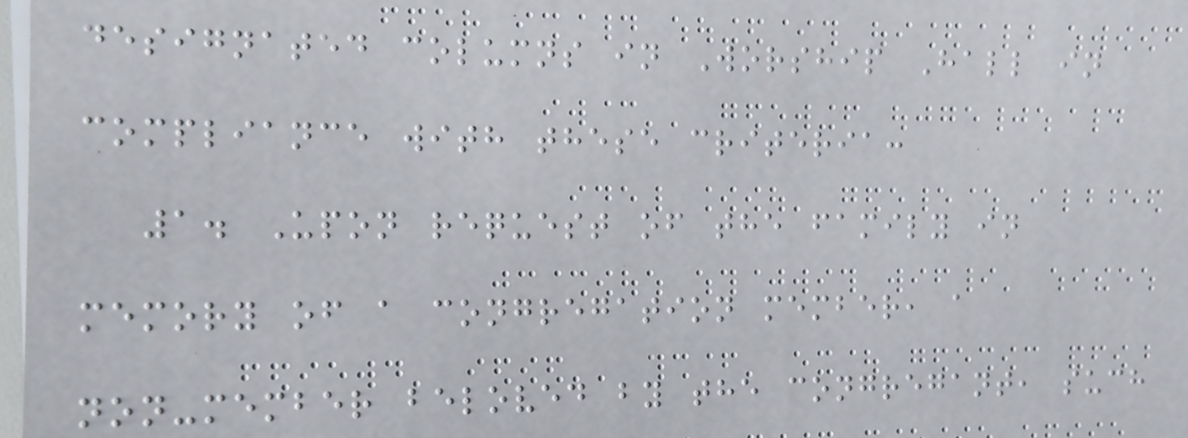designated columns in Worship Hall in
compliance with these criteria:
1. Upon request of the family in
memory of a congregation member, a
non-member beloved by the congregant, such
